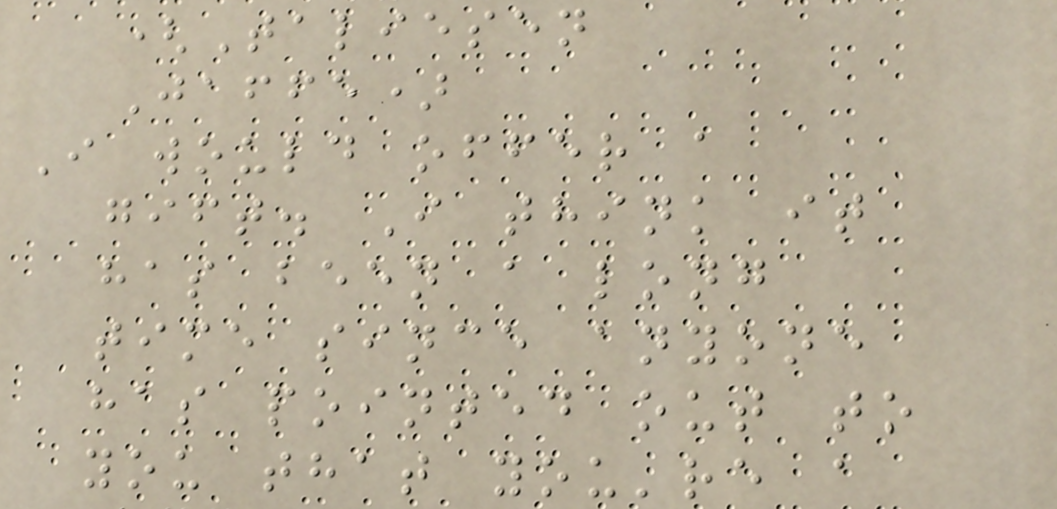(Taliesen
Jaffe)
I would offer a
gift. I think it
has been a long
time since anyone
has pointed out to
you that you're a
